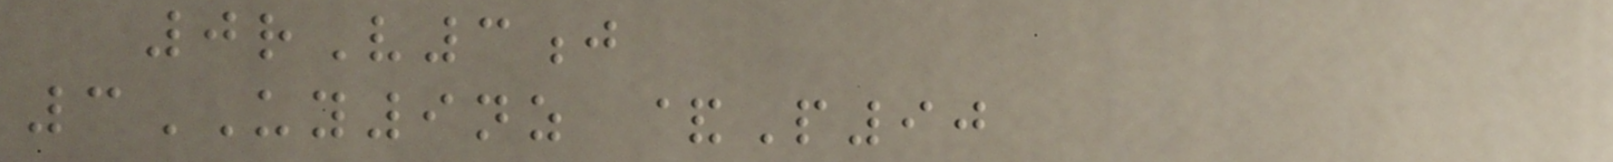0rV3j
3UY9nz &P90
